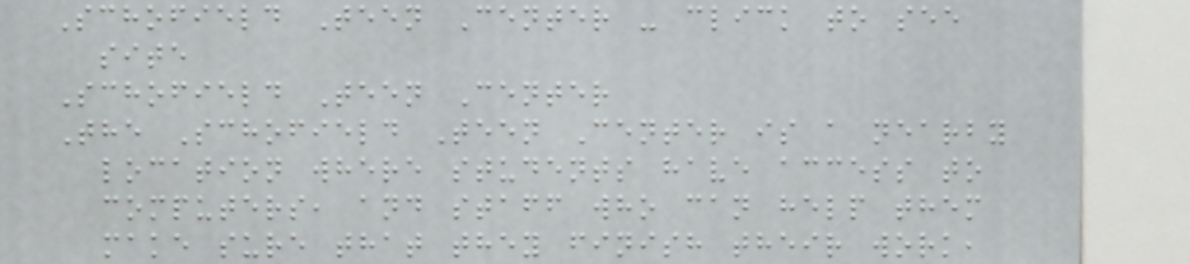Schofield Teen Center - click to see
site
Schofield Teen Center
The Schofield Teen Center is a nearby
location where students have access to
computers, and staff who can help them
make sure that they finish their work,
